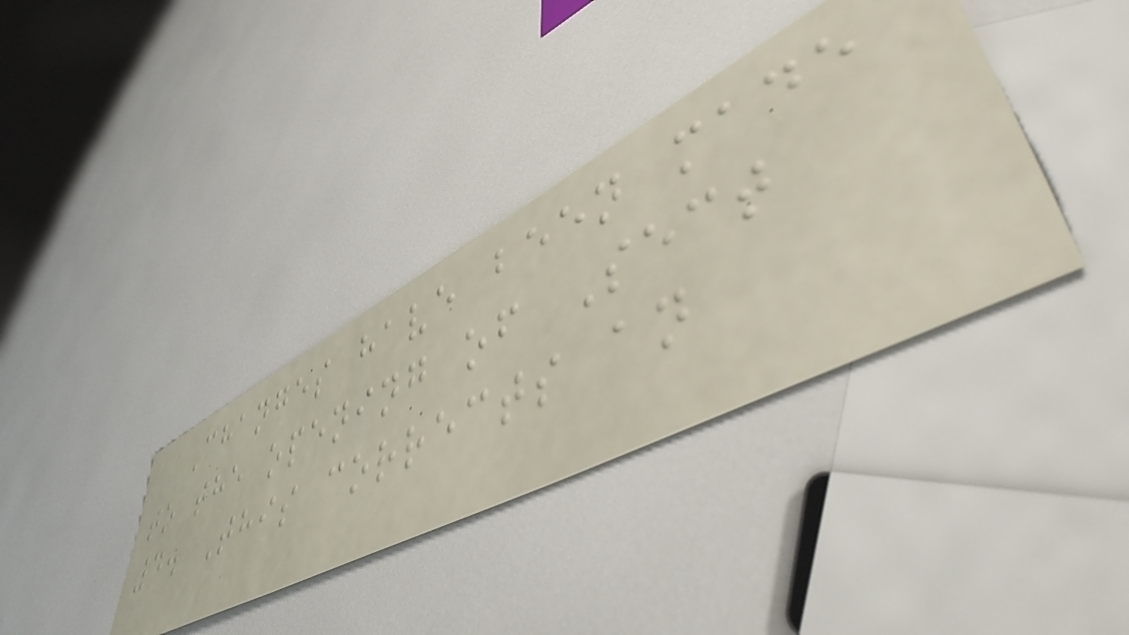Changes have been made
to the opening of Sect
4. This corrects an
